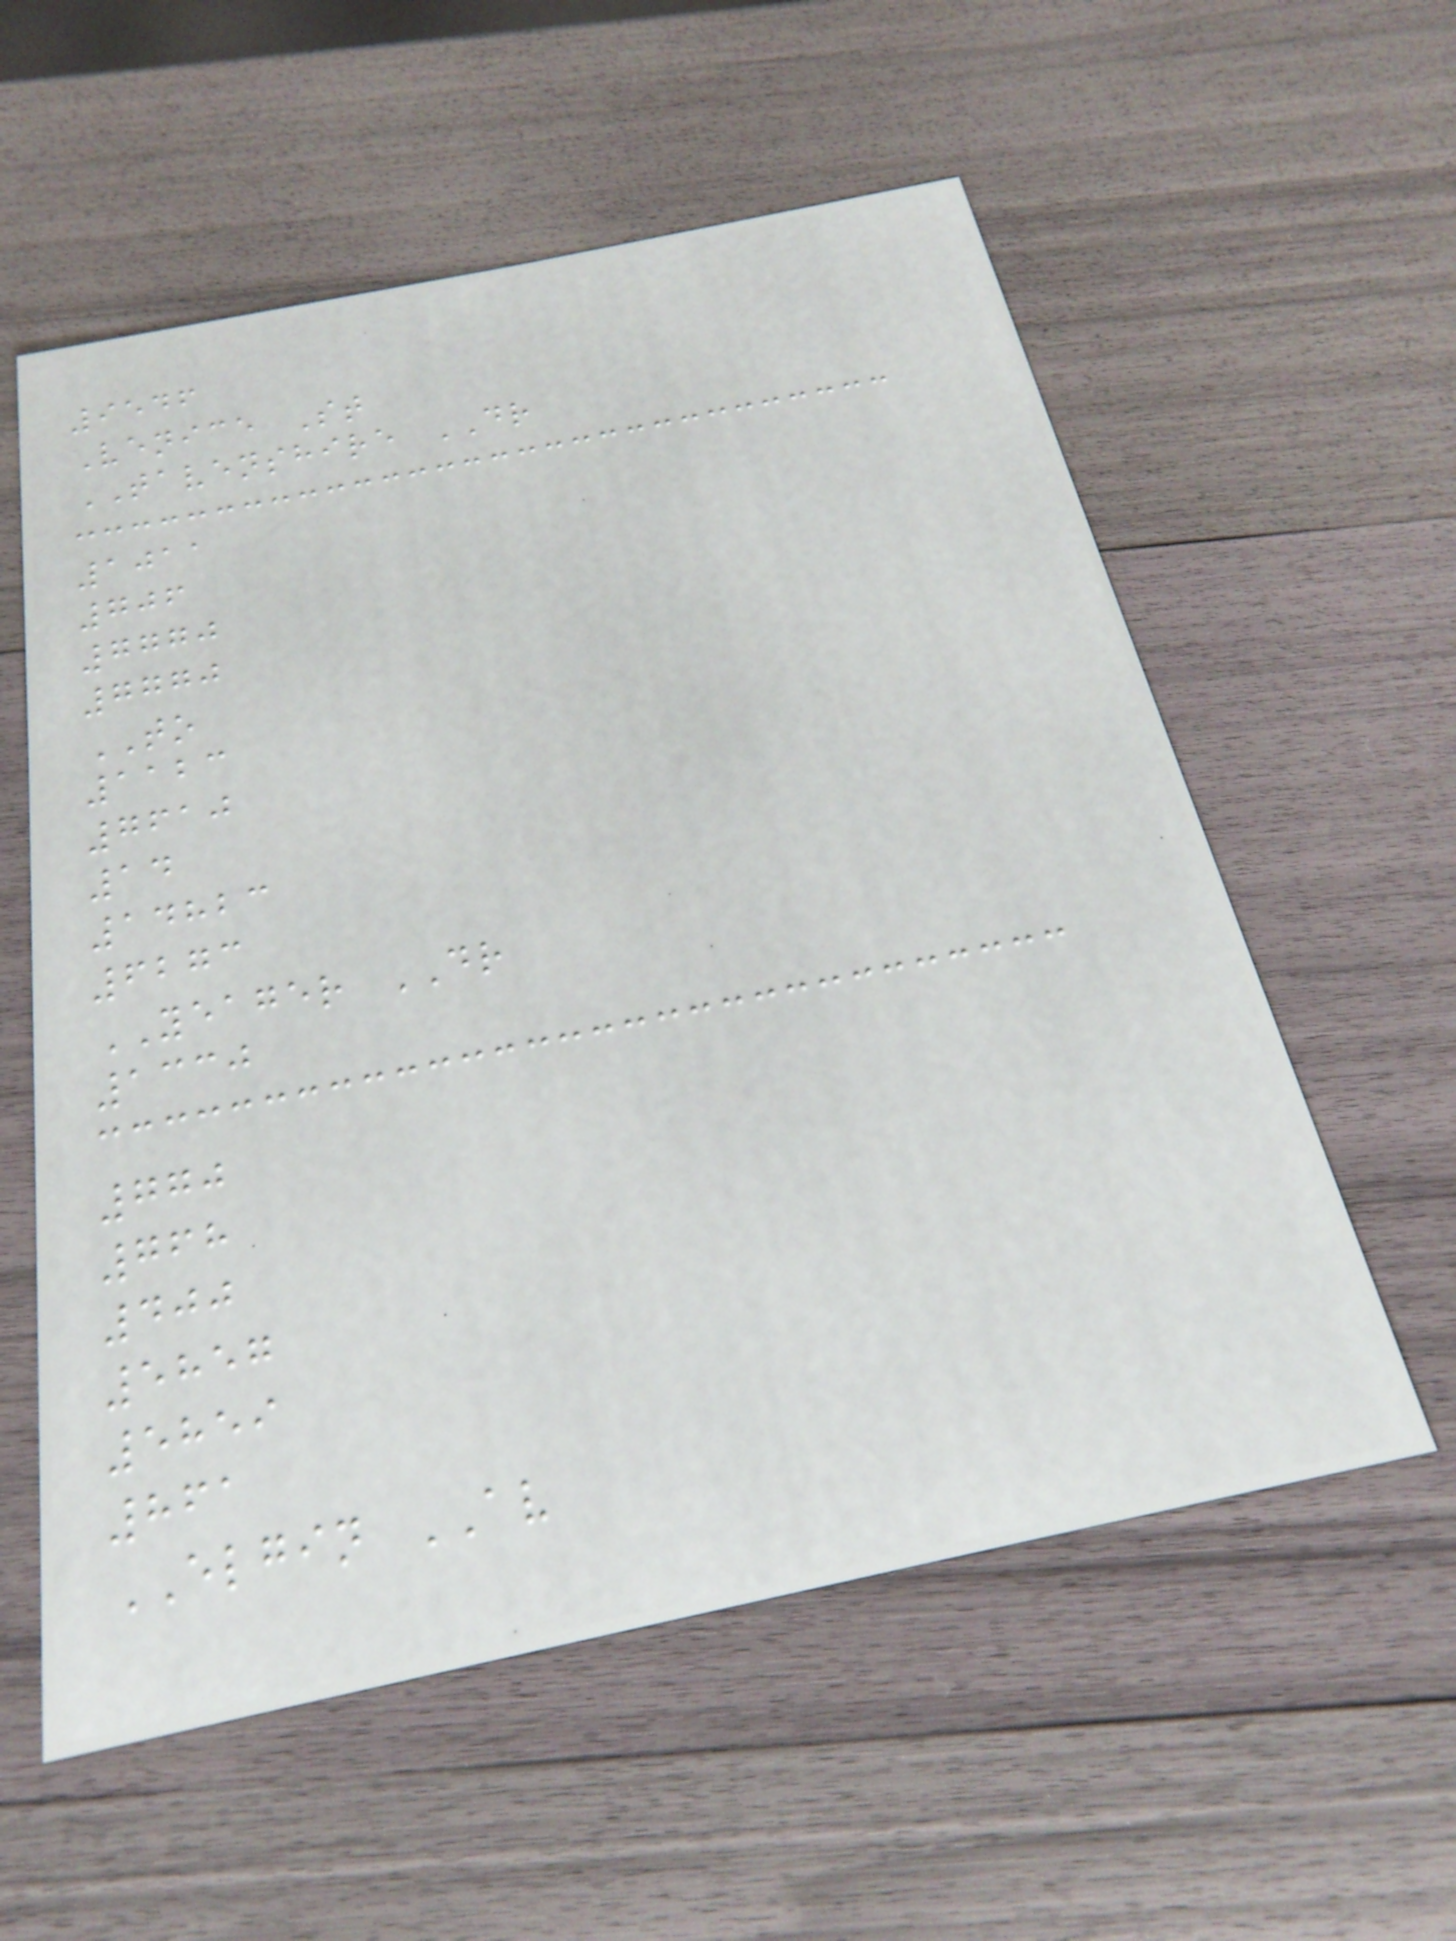9546
Venice St
TAVENSHIRE DR
1011
706
7770
7770
TO
1123
7610
14
14823
6273
YEAGER DR
1330
770
768
400
5857
5859
861
ELGIN AV
